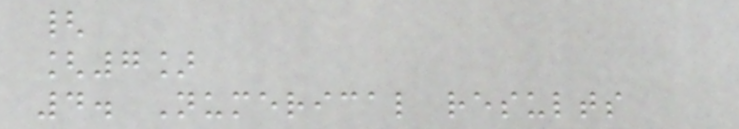{
[7]
4. Numerical results
